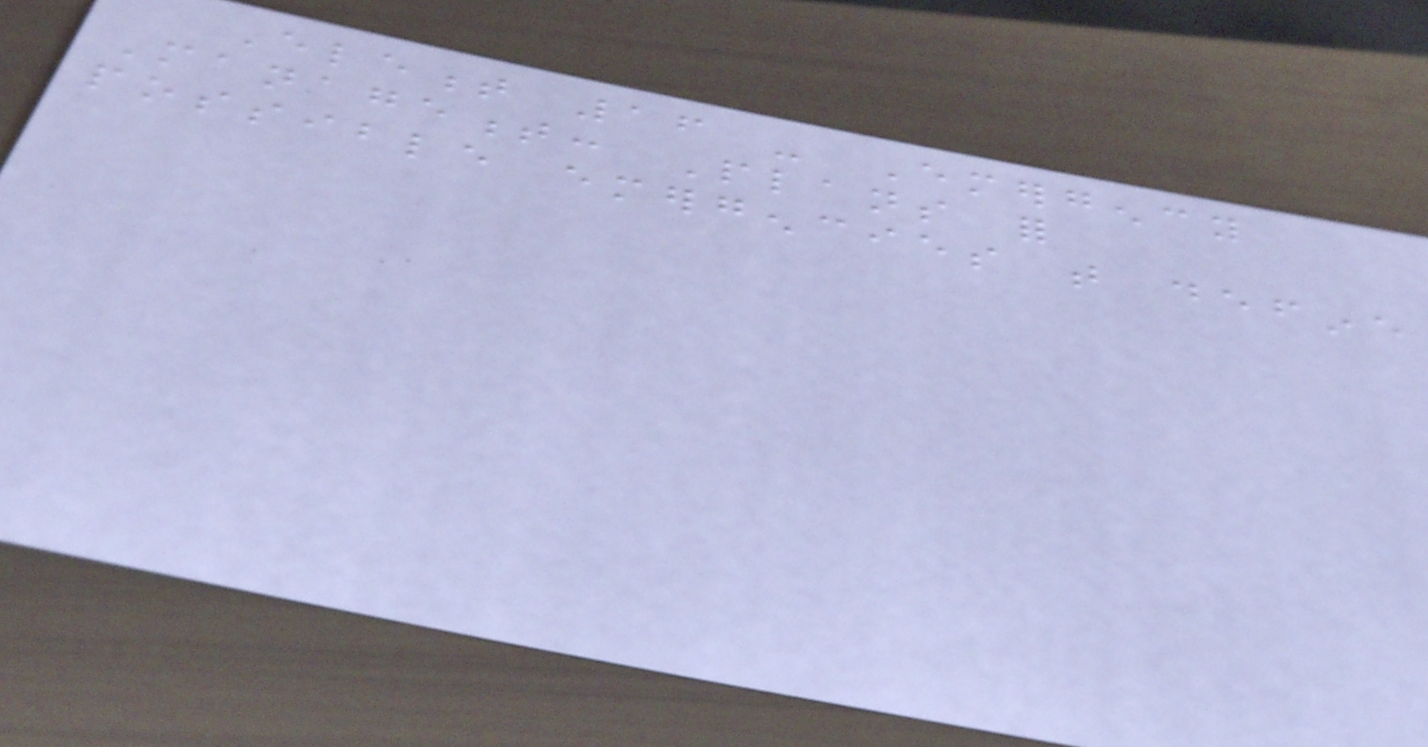Element 16 - Emergency
Management: Plans for
possible emergencies that define
